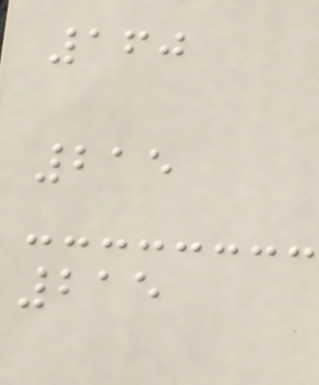160
215
215
